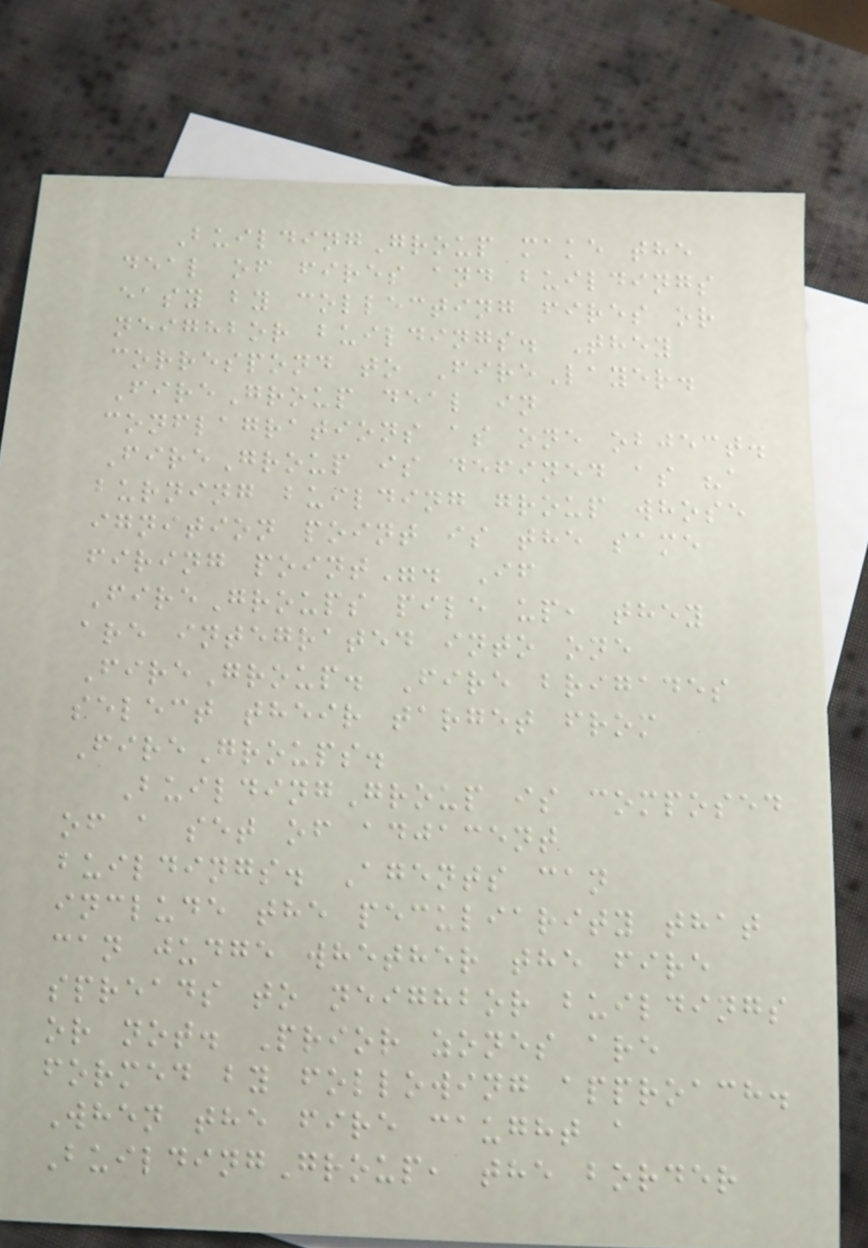BuildingGroup make the
deal of fires and buildings
easy by collecting fires or
neighbor buildings. They
correspond to FireLayer.
FireGroup deal in
conflagrations as one object.
FireGroup is defined as "a
burning building group whose
ignition point is the same
firing point". If
FireGroups pile up, they
are integrated into one
FireGroup. Fire brigades
select their target from
FireGroups.
BuildingGroup is composed
of a set of adjacent
buildings. Agents can
include the peculiarity that
can judge whether the fire
spreads to neighbor buildings
or not. Prior zones are
formed by following approach.
When the fire caught a
BuildingGroup, the border
